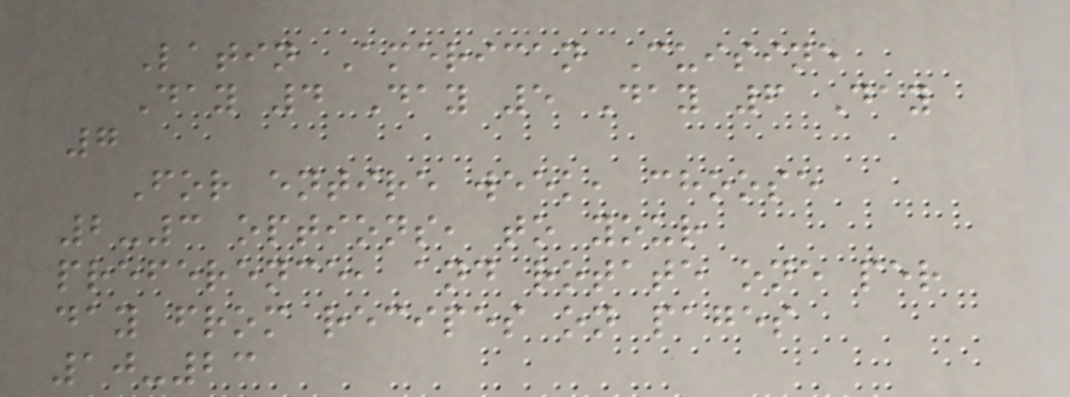Latin American Cuisine
Day 4 Day 5 Day 6 Day
7
For entire week, choose
2-3 options, to your
preference, and rotate one per
day from recipes on pages
10-23
